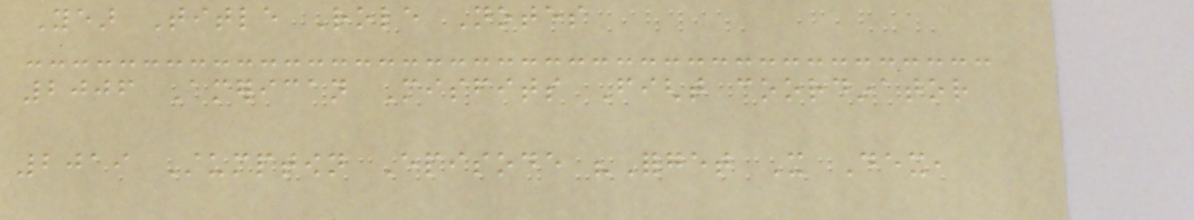Year Title Role Notes
2006 American Misfits Fight coordinator
2019 Stumptown Episode "Forget It Dex,
